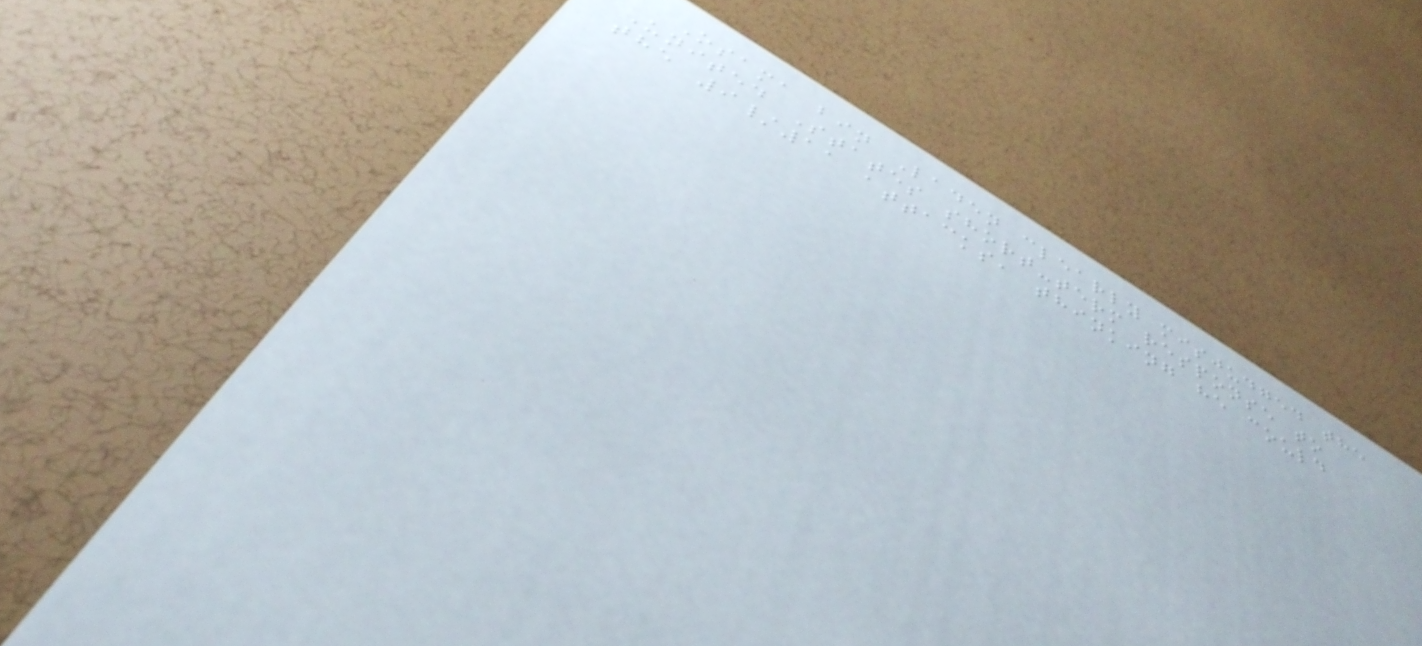Osama bin Laden clearly misjudged the
United States short-term response to
the 9/11 attacks, thinking he could
